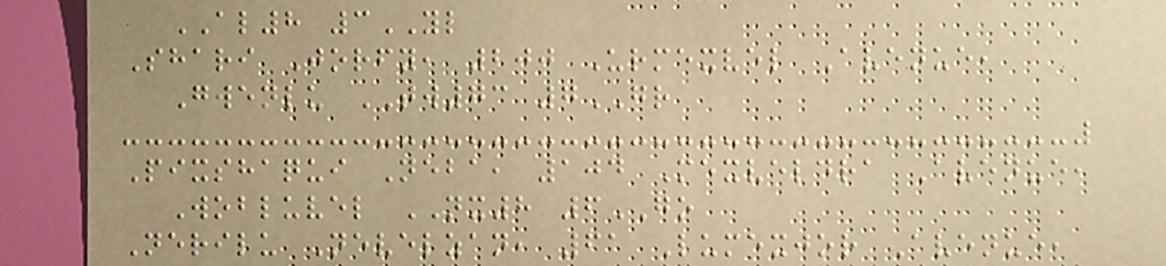AL8 3YL
Shari Jorfy, 200 Urmexvel Avenue,
Gwenlu TW73 7GR
Pixshaqui Neba, 104 Mexveldra Avenue,
Wobluvel NX8 6GO
Nerilu Nevelzan, 61 Lumexjor Avenue,
